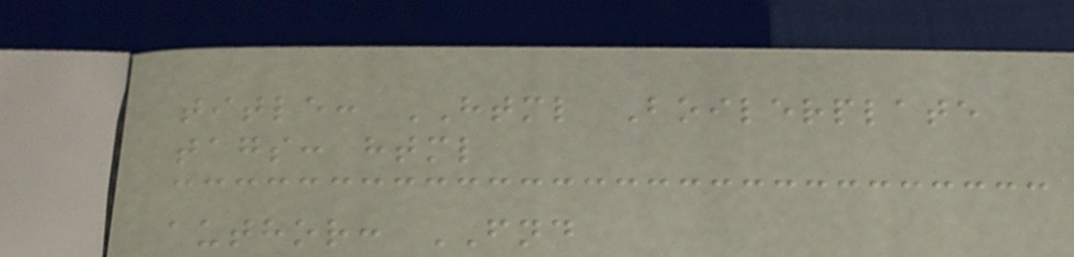title: HTML Boilerplate
tags: html
author: FND
